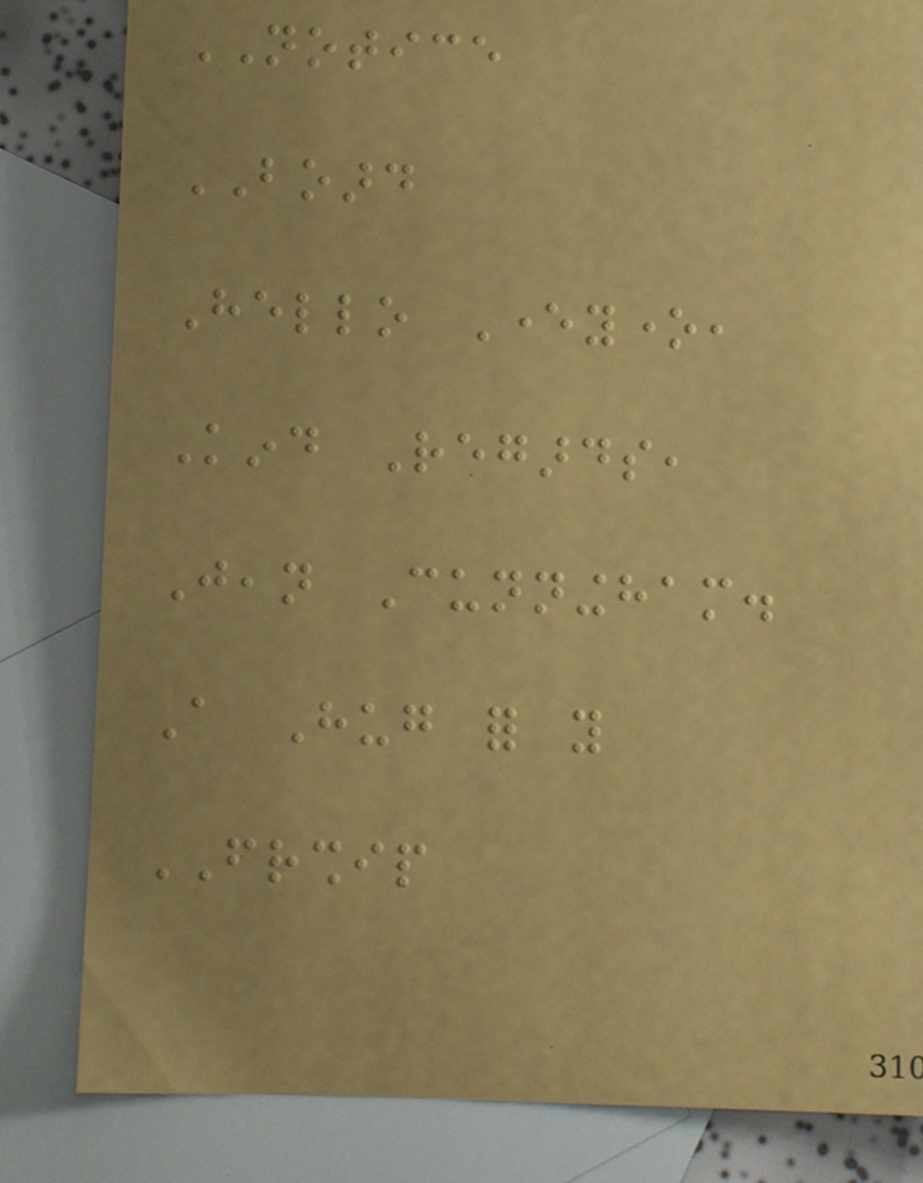NOTICE
BOARD
Hello Everyone,
Kind Regards,
Jean Cunningham.
A Hug for you
FRIENDSHIP
